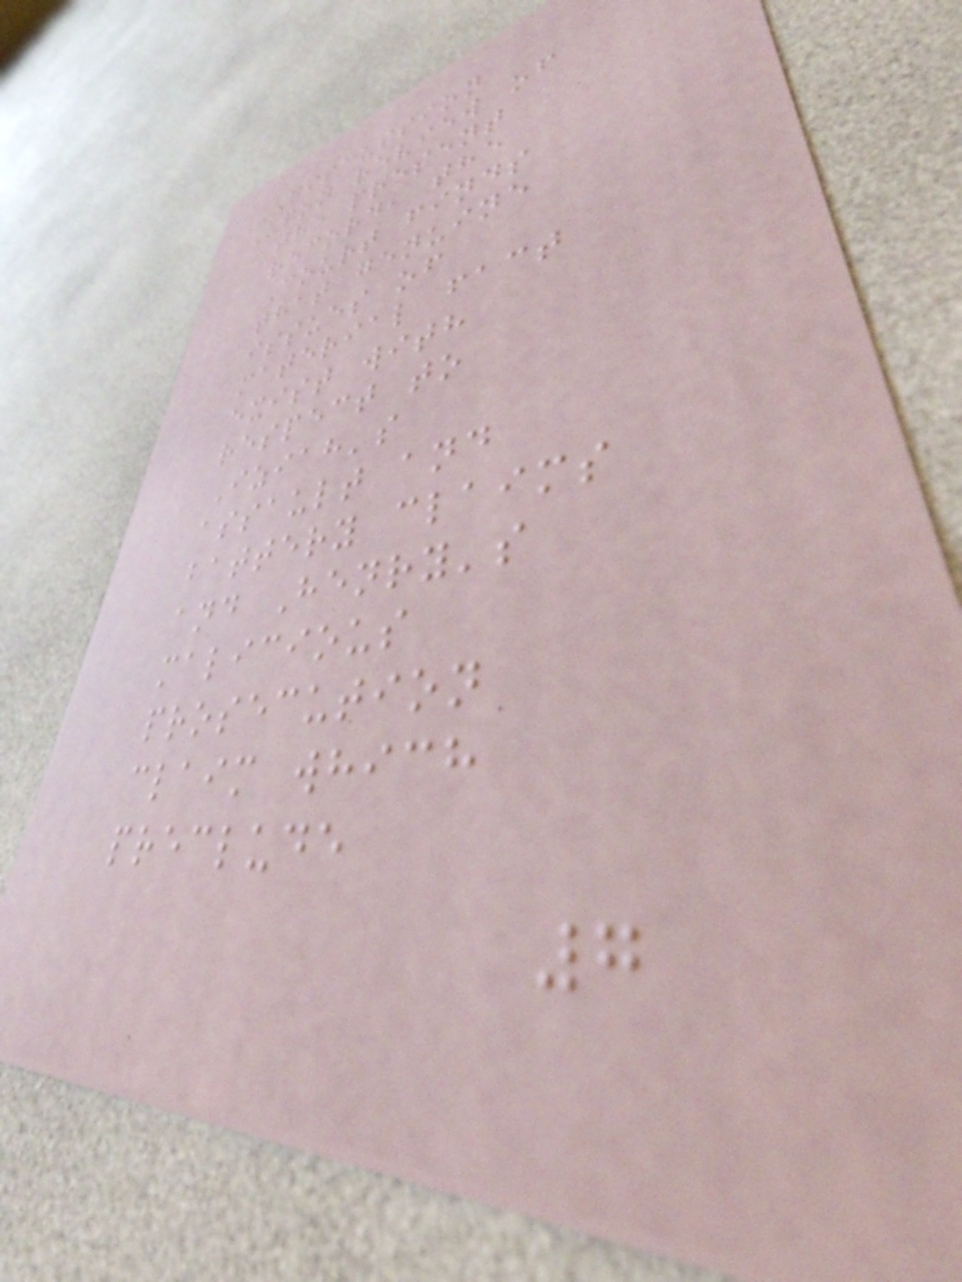DISCUSSION
Upon review of
the present
record, the
Court finds
that genuine
issues of
material fact
exist with
respect to
Iziah's
assault and
battery claims
and Henry's
malicious
prosecution
claim which
preclude
7
